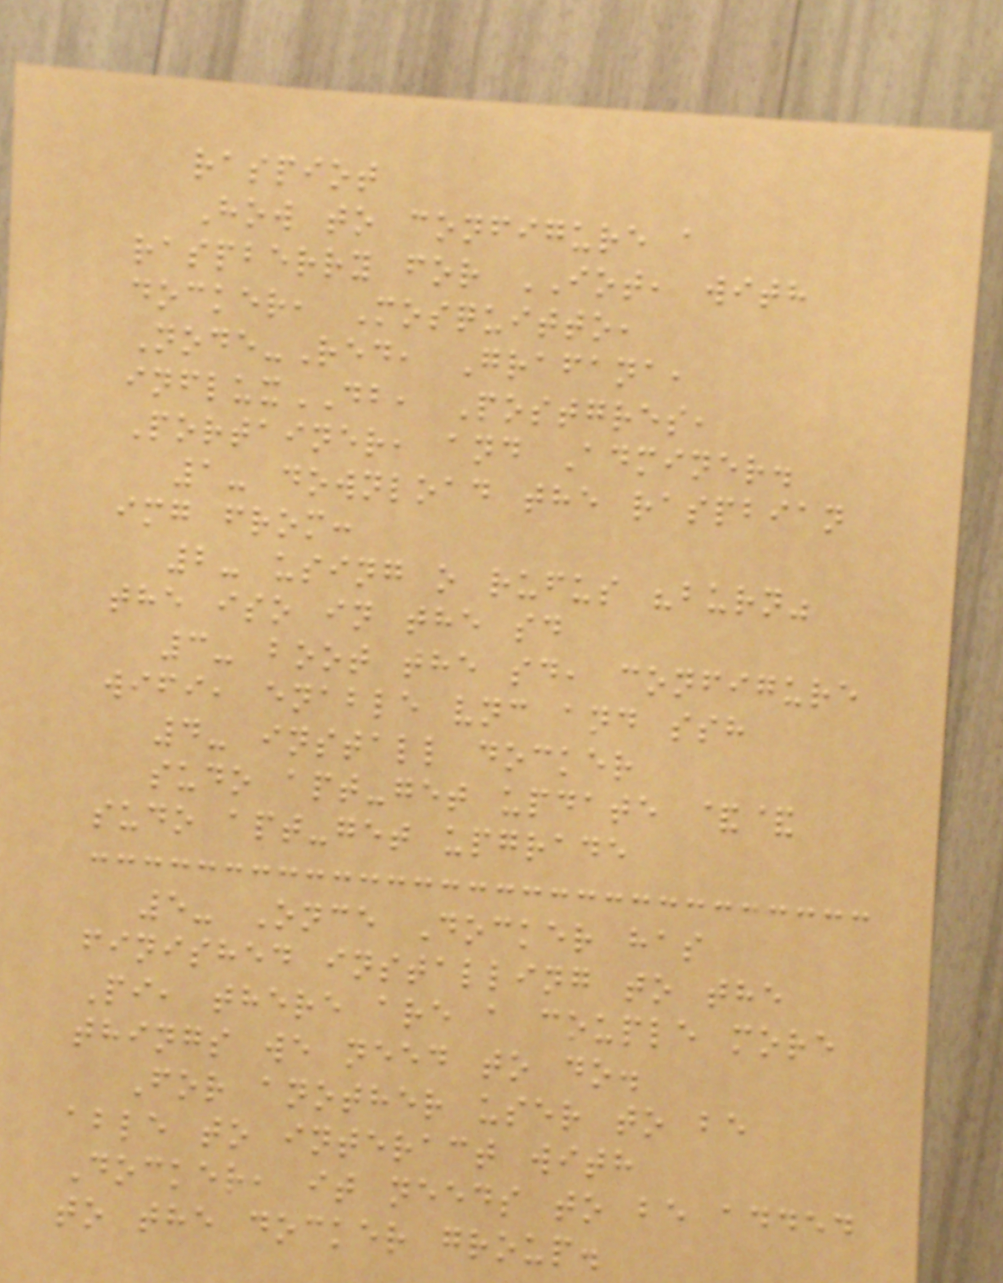raspiot
How to configure a
raspberry for IOT, with
docker, Mosquitto,
Node-Red, Grafana,
influxDB, Postgres,
Portainer, and Adminer.
1- download the raspbian
img from:
2- using o rufus "burn"
the iso in the sd
3- boot the sd, configure
wifi, enable vnc and ssh
4- install docker
sudo apt-get update &&
sudo apt-get upgrade
5- Once Docker has
finished installing to the
Pi, there are a couple more
things we need to do.
For another user to be
able to interact with
Docker, it needs to be added
to the docker group.
